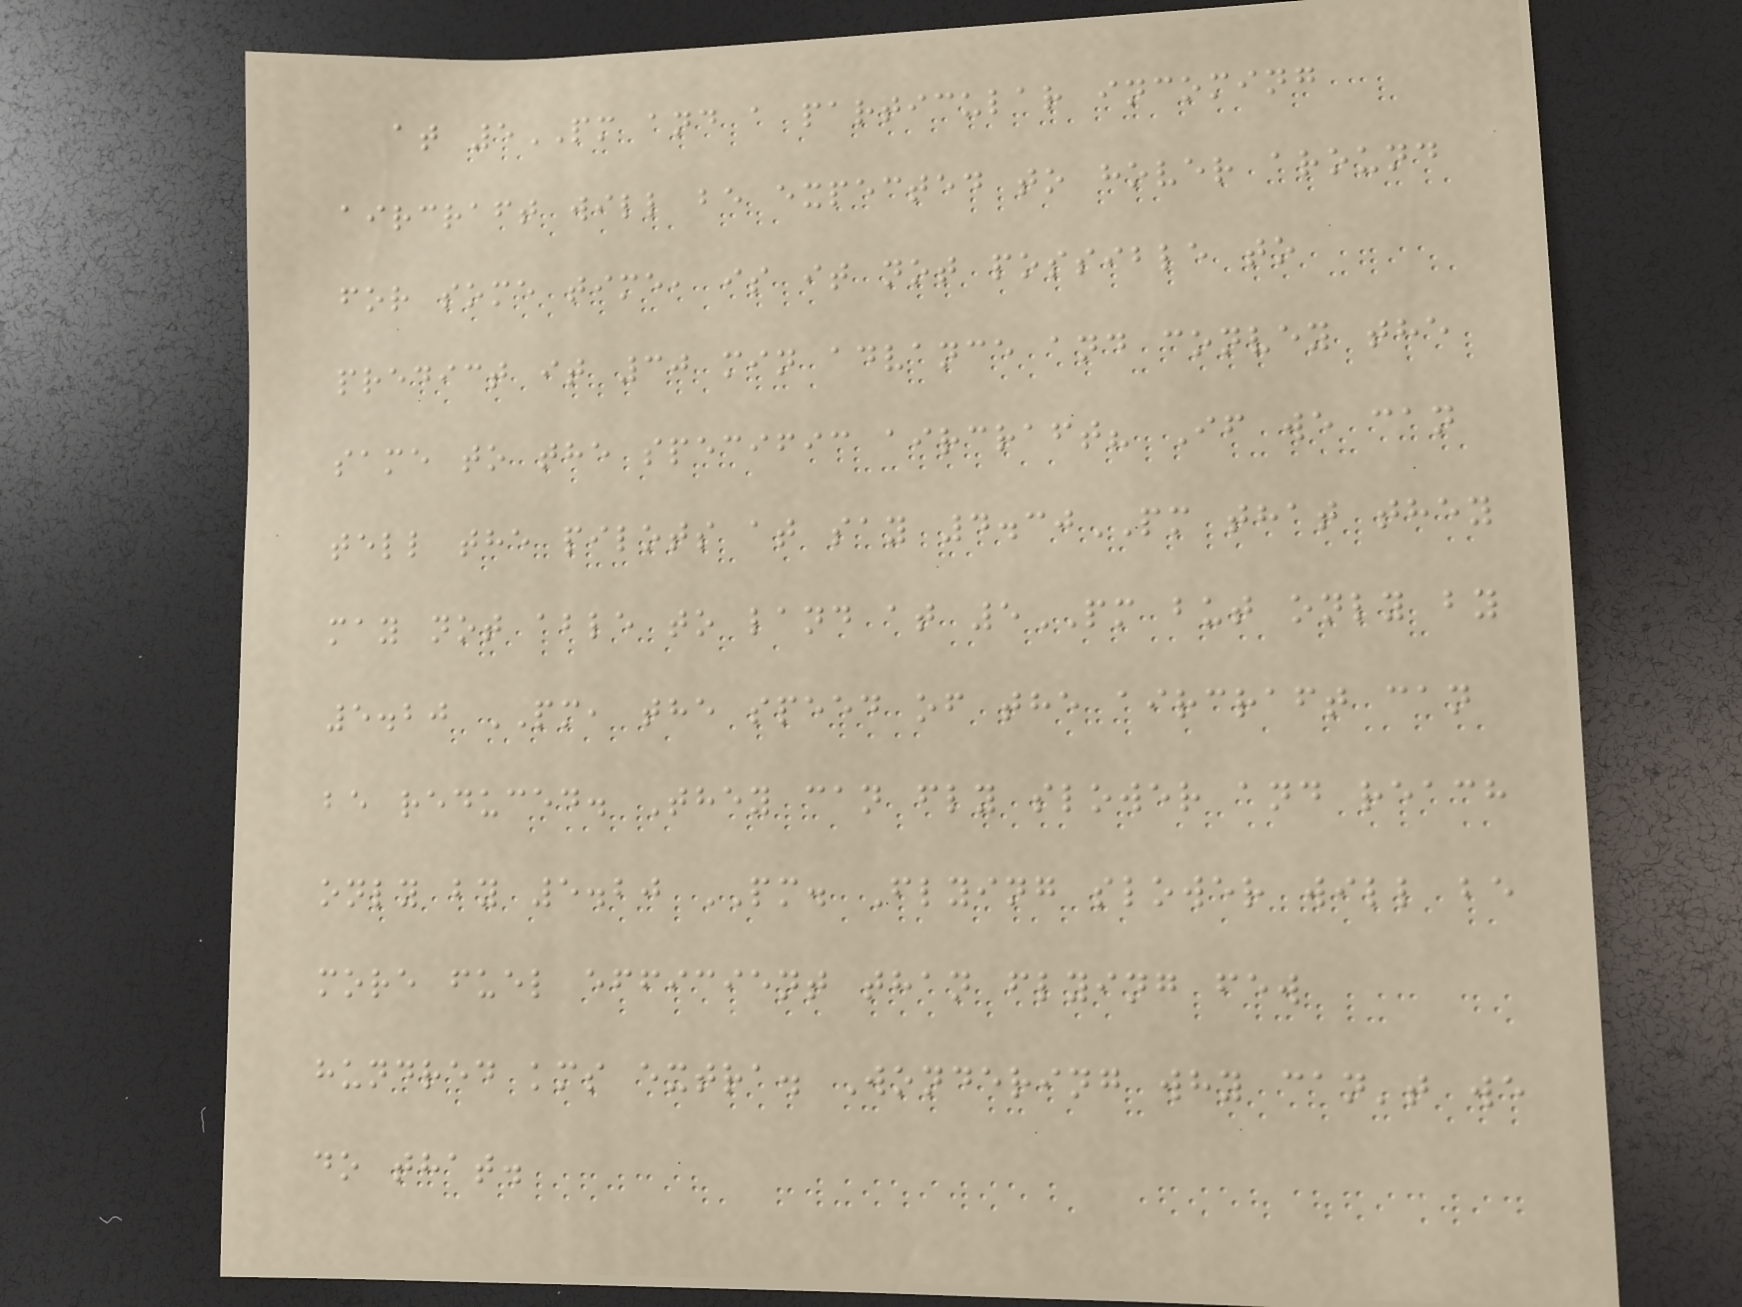at 5PM and a particular incoming
aircraft will be expected to hover around
for some time, is it not possible to
predict it 30 min advance and convey the
same to the specific aircraft? If we can
tell the pilots at say 4.30PM that they
may not able to land at 5PM but only by
5.20 PM, the speed of the aircraft can
be reduced. They can fly slower and reach
only by 5.20 PM. Flying slower will be
more fuel efficient than flying few
hundred kms extra. Wondering why can't we
do that.
